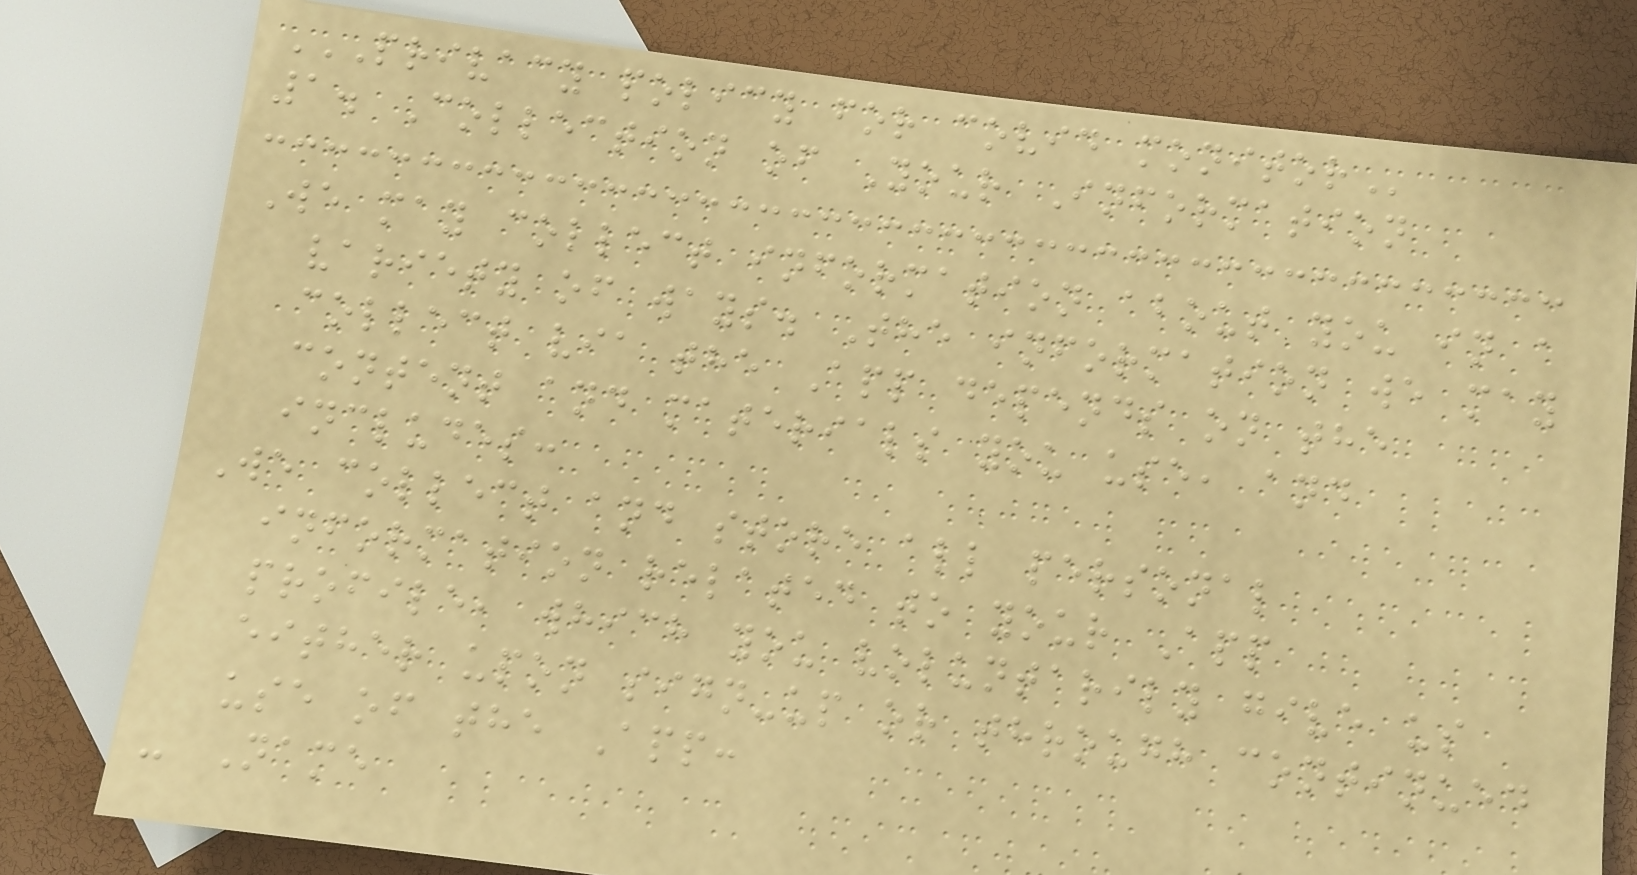PRIVACY POLICY FOR COVID MONITOR
1. Collection of Your Information
We may collect information about you in a
variety of ways. The information we may
collect via the App depends on the
content and materials you use, and
includes:
We collect and store all personal
information related to your App
profile, which you voluntarily give us
either upon sign-up or through continued
use of the App:
- Name
